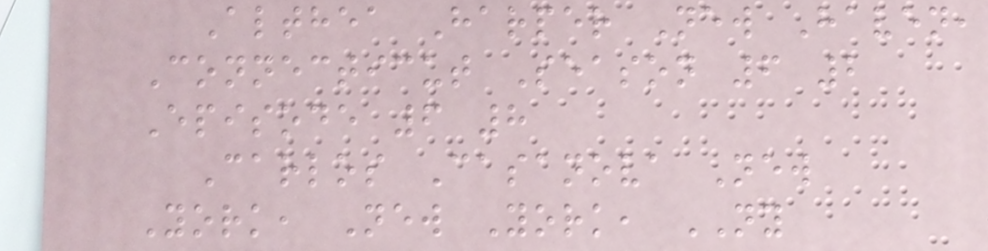Althea Harper New Haven,
Connecticut Season 6 2
Episode 6 8
Carlos Casanova New
York, New York, NY
